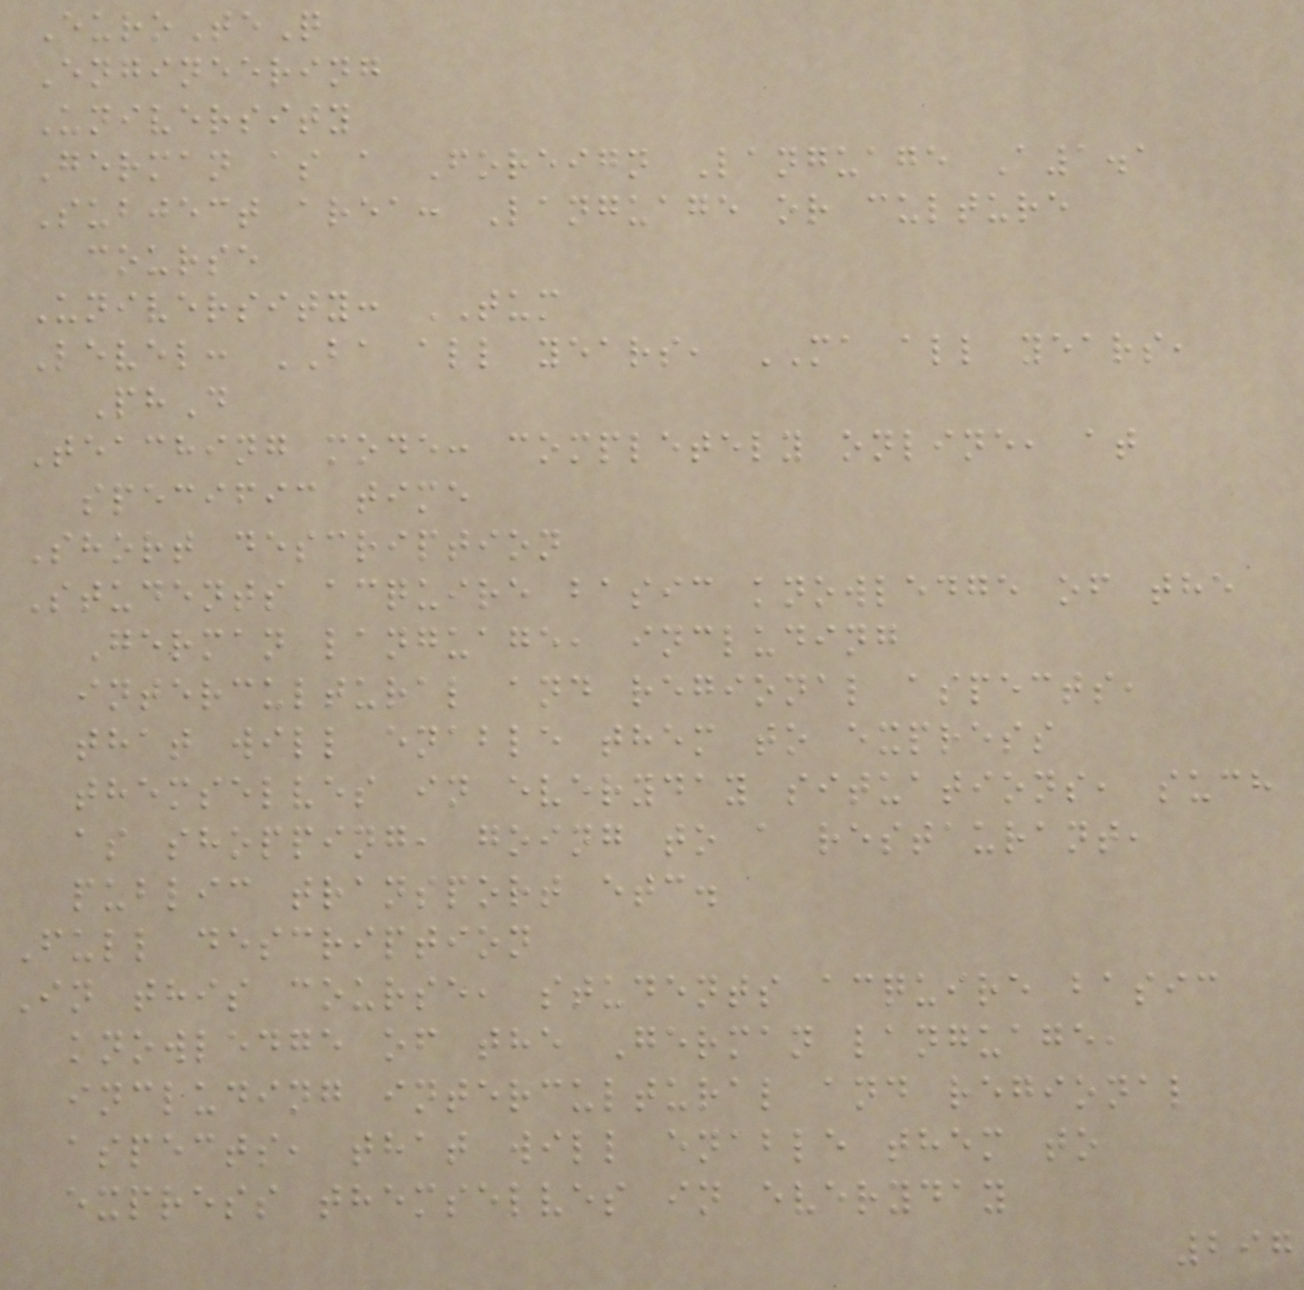EuroTeQ
Engineering
University
German as a Foreign Language A1.1
Subject area: Language or culture
course
University: TUM
Level: BA all years, MA all years,
PhD
Teaching mode: completely online, at
specific time
Short description
Students acquire basic knowledge of the
German language, including
intercultural and regional aspects,
that will enable them to express
themselves in everyday situations, such
as shopping, going to a restaurant,
public transport etc.
Full description
In this course, students acquire basic
knowledge of the German language,
including intercultural and regional
aspects, that will enable them to
express themselves in everyday
297
